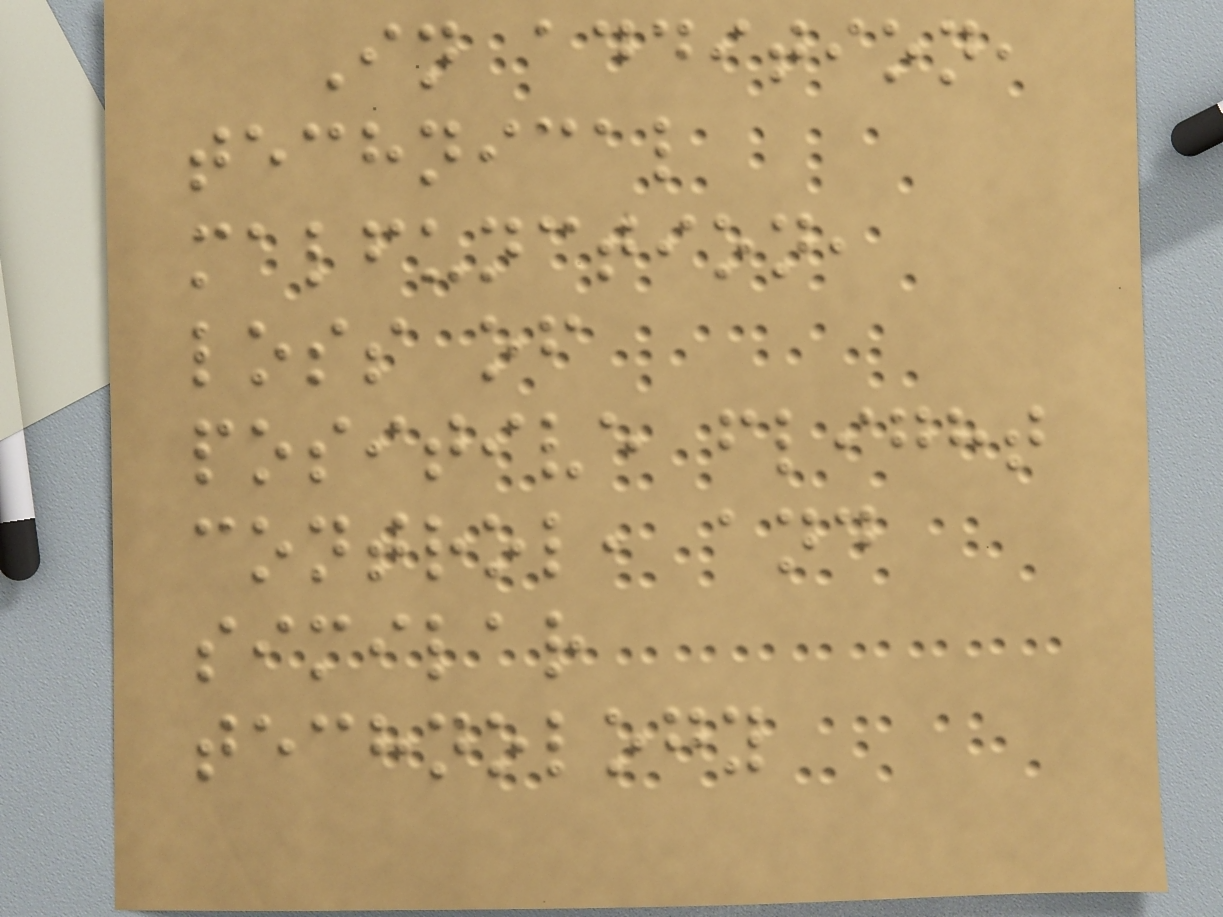In addition,
technical
malfunction,
loss of
positive flight
control, and
similar
technology
